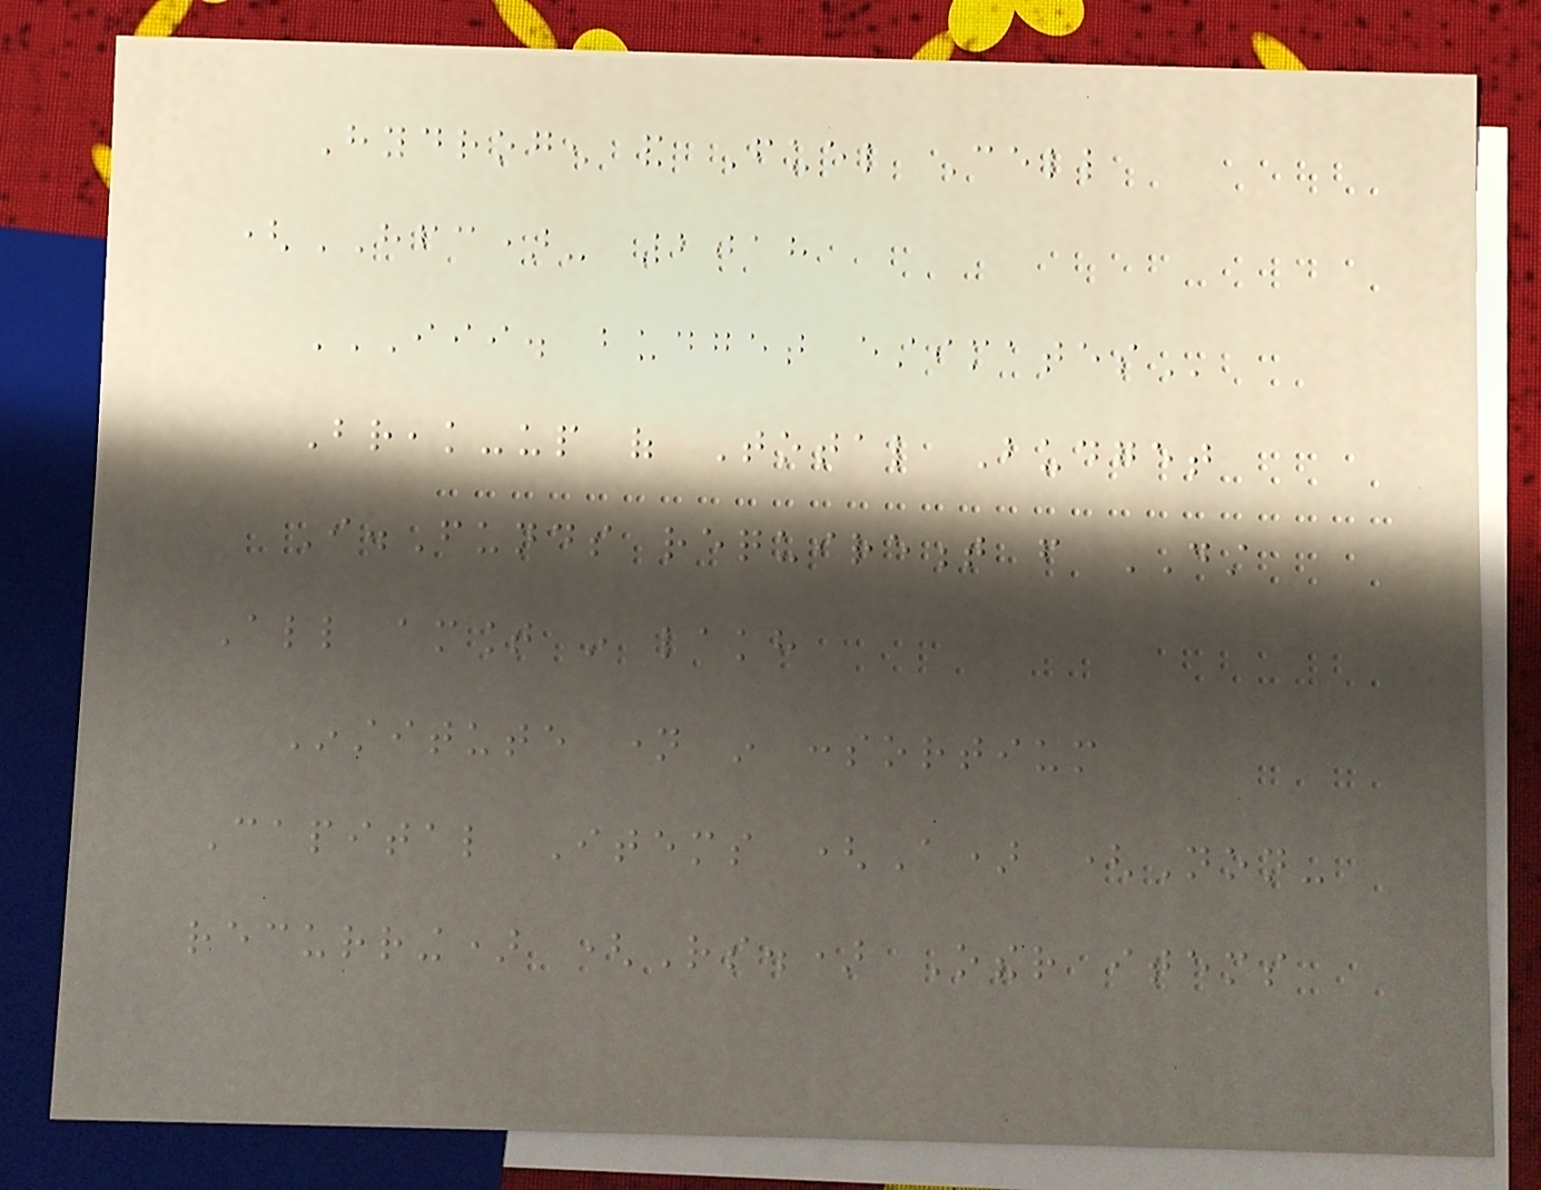Hydrogen and Fuel Cell
(HFC)- 2018
III. BUDGET ESTIMATES
Break-up of Total Budget
I.Funds requirement from DST
All amount in lakh
Institute name in consortium
Capital Items (A) (Non-
recurring) (Rs.) Other items
